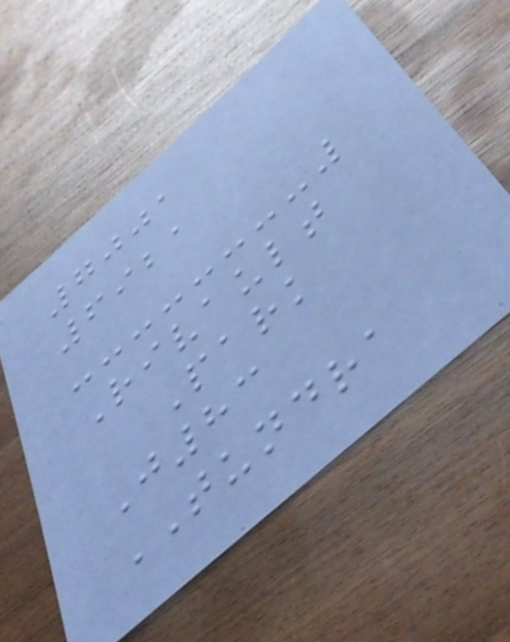7001
6921
Rivault
Park
J83
TUNDRA
